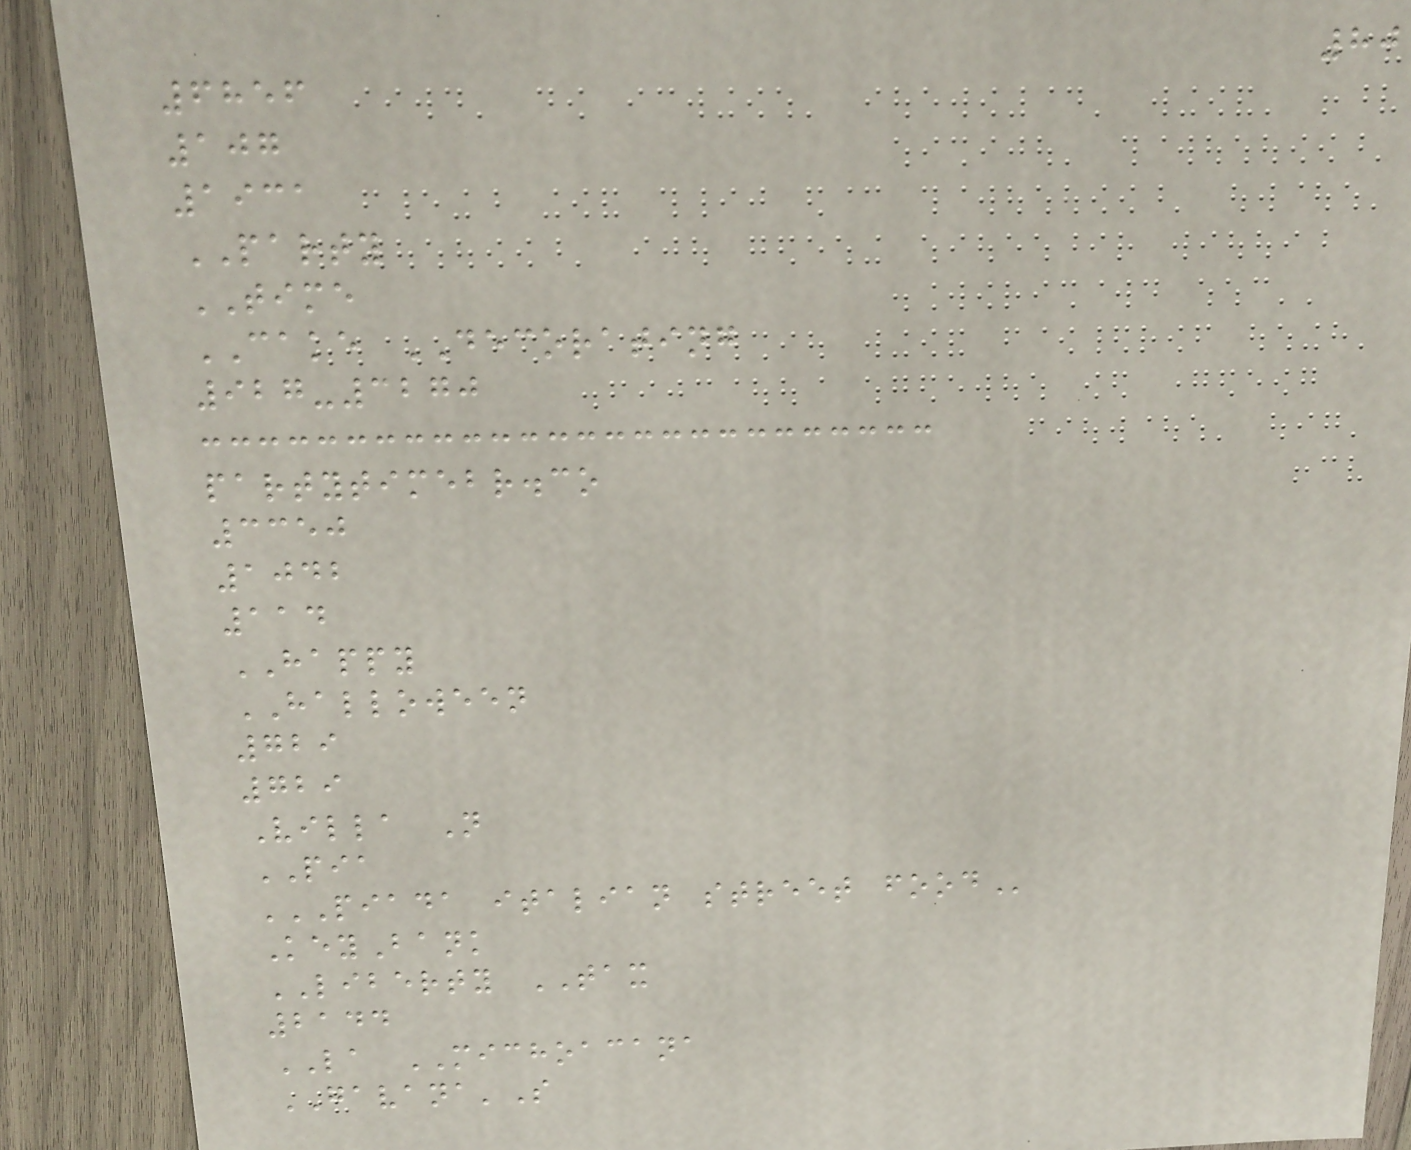80
6856
107
1931
PARTY
TIME
CAKE DECORATING
927-3270
partytimebr.co
3350
1042
114
HAPPY
HALLOWEEN
729
729
Villa N
PIA
PIADA ITALIAN STREET FOOD
KeyBank
LIBERTY TAX
2144
LA MICHOACANA
GAVANA'S
